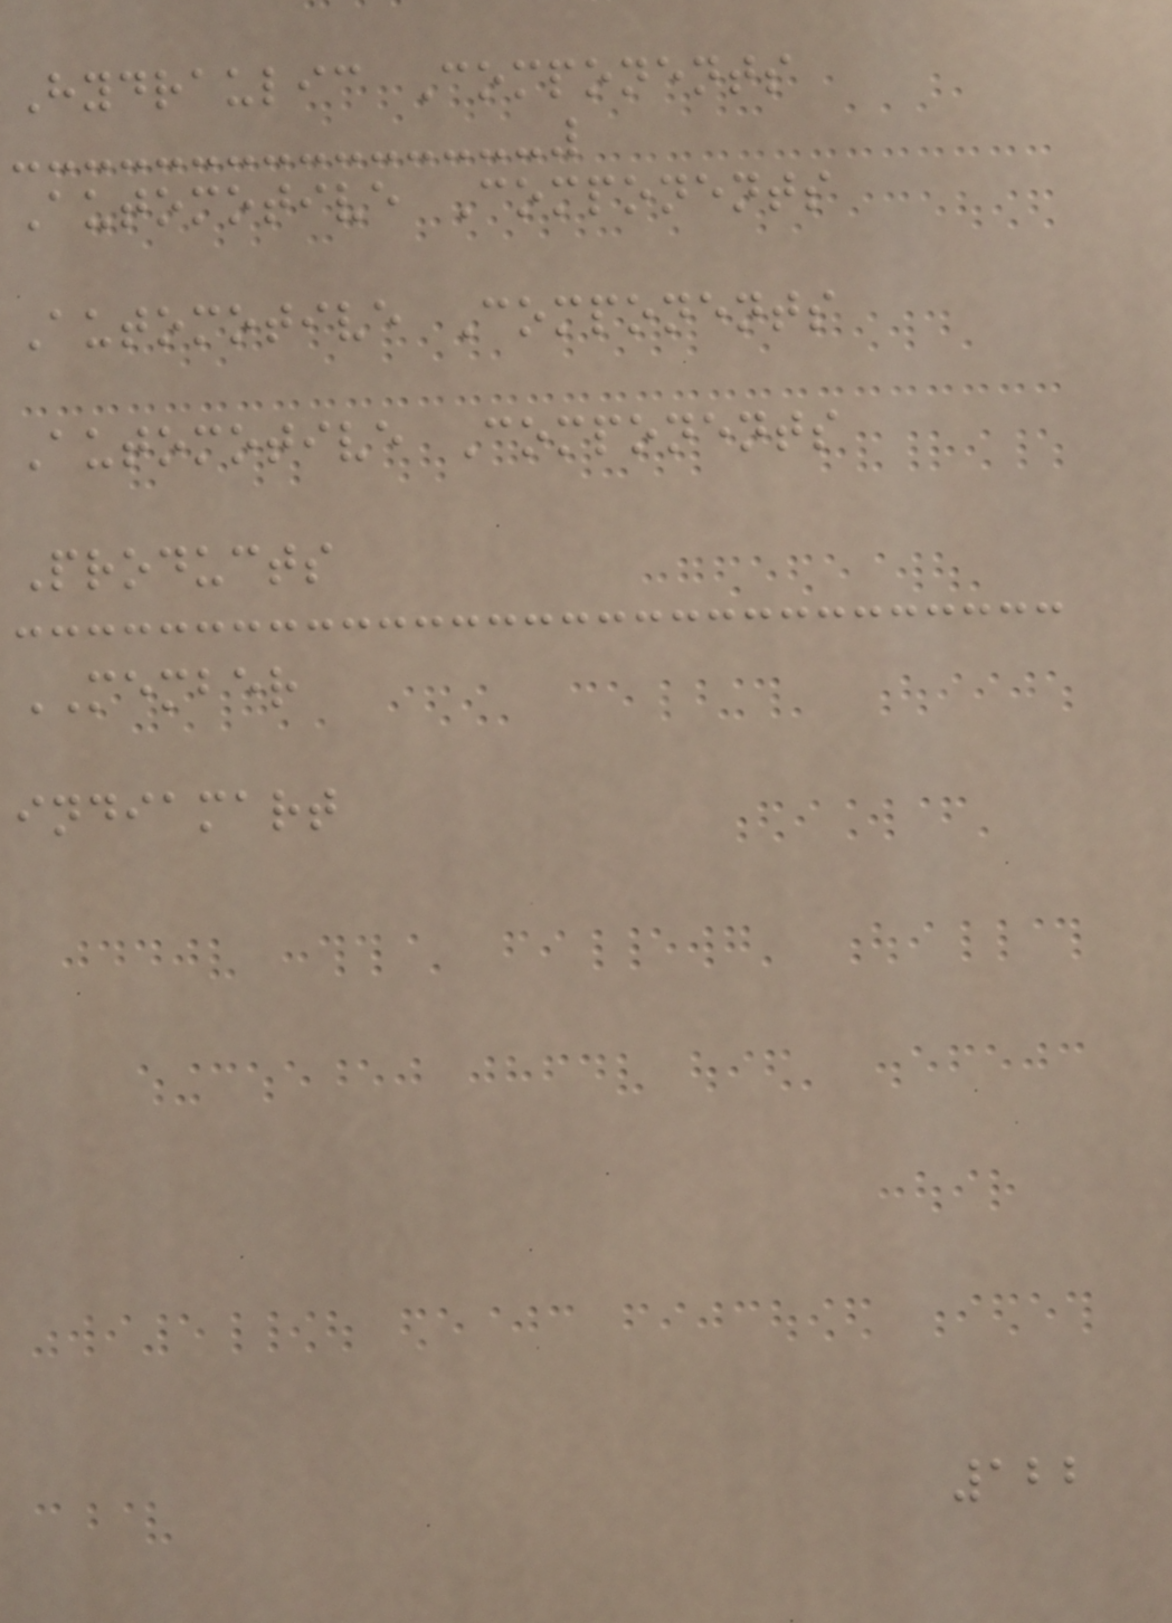Hydraulic Components
Automotive Components
Automotive Components
Automotive Components
Products
MEMBER
indiamart
122
